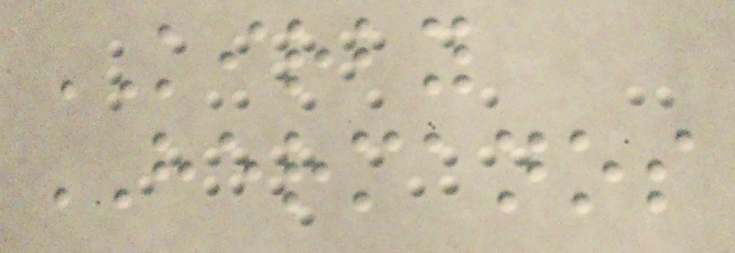KIRBY
HERMANOS
